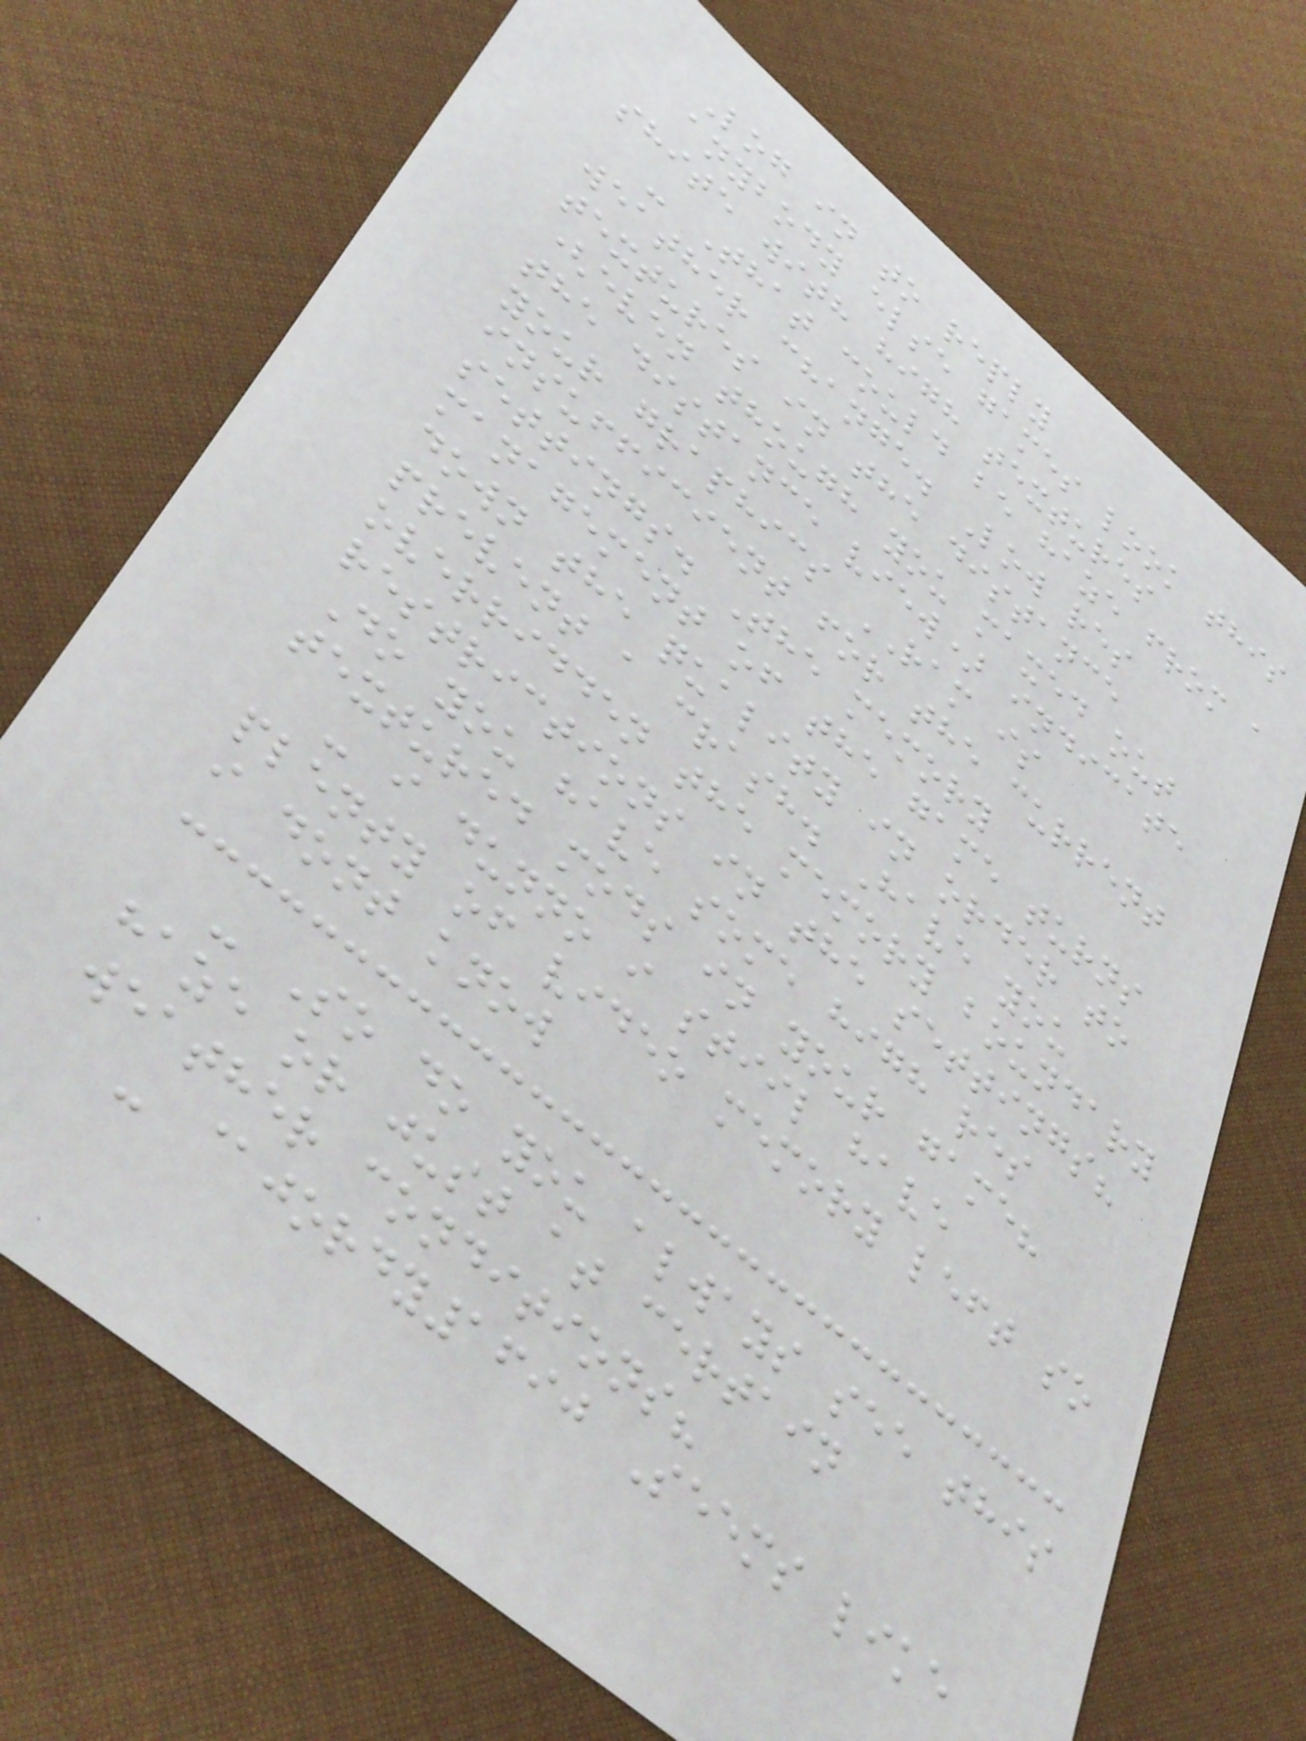Log in to reply
anybody else games look this
shite with high textures
- That could be haze from a
weather change. Low res
textures in the distance
(even though you maxed out
the distance view) indicate
your graphics RAM is
insufficient for the current
settings. The memory
management of the game turns
down the quality in order to
prevent a crash. Have you
overridden the memory boundary
restrictions in the settings?
Do you have some high res
textured mods in your game?
- i dunno i stiil have
plenty of video memory left so
i dont know
- So do you always see this
haze or just at certain
weather conditions?
- @jordy1690 Seems like
